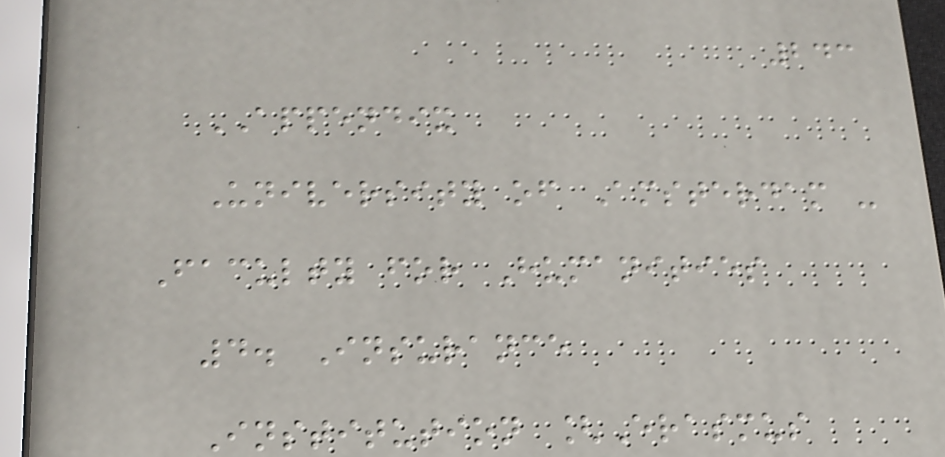243
APPENDIX
University of Amsterdam -
Faculty for Humanities
4. Insurance
Institution [Erasmus
